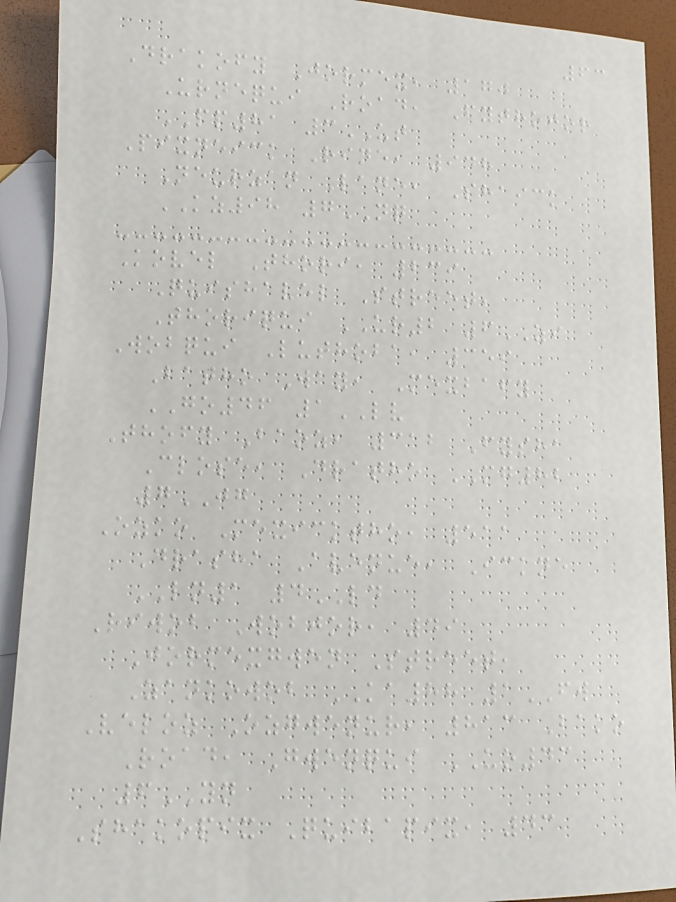63
Drakofy Jormex, 170
Urnequi Road, Fythojor
PP81 3UT
Pixneick Rine, 948
Neurzan Lane, Shaick
KZ98 7NQ
Kovel Thori, 239
Quishavel Street,
Thoriqui UR2 6ZI
Wobqui Luthoba, 359
Batho Way, Mexbafy
GO46 1LV
Thofy Baoz, 312 Fysha
Close, Dratho MG82
7JG
Ozko Mexicktho, 511
Drasha Avenue, Ickne
LN1 4LD
Riwob Wobjor, 49
Jormexgwen Street,
Zankowob KA88 1FW
Veloz Ozgwenur, 813 Bako
Road, Gwenqui UO43
6YN
Shakopix Quibapix, 43
